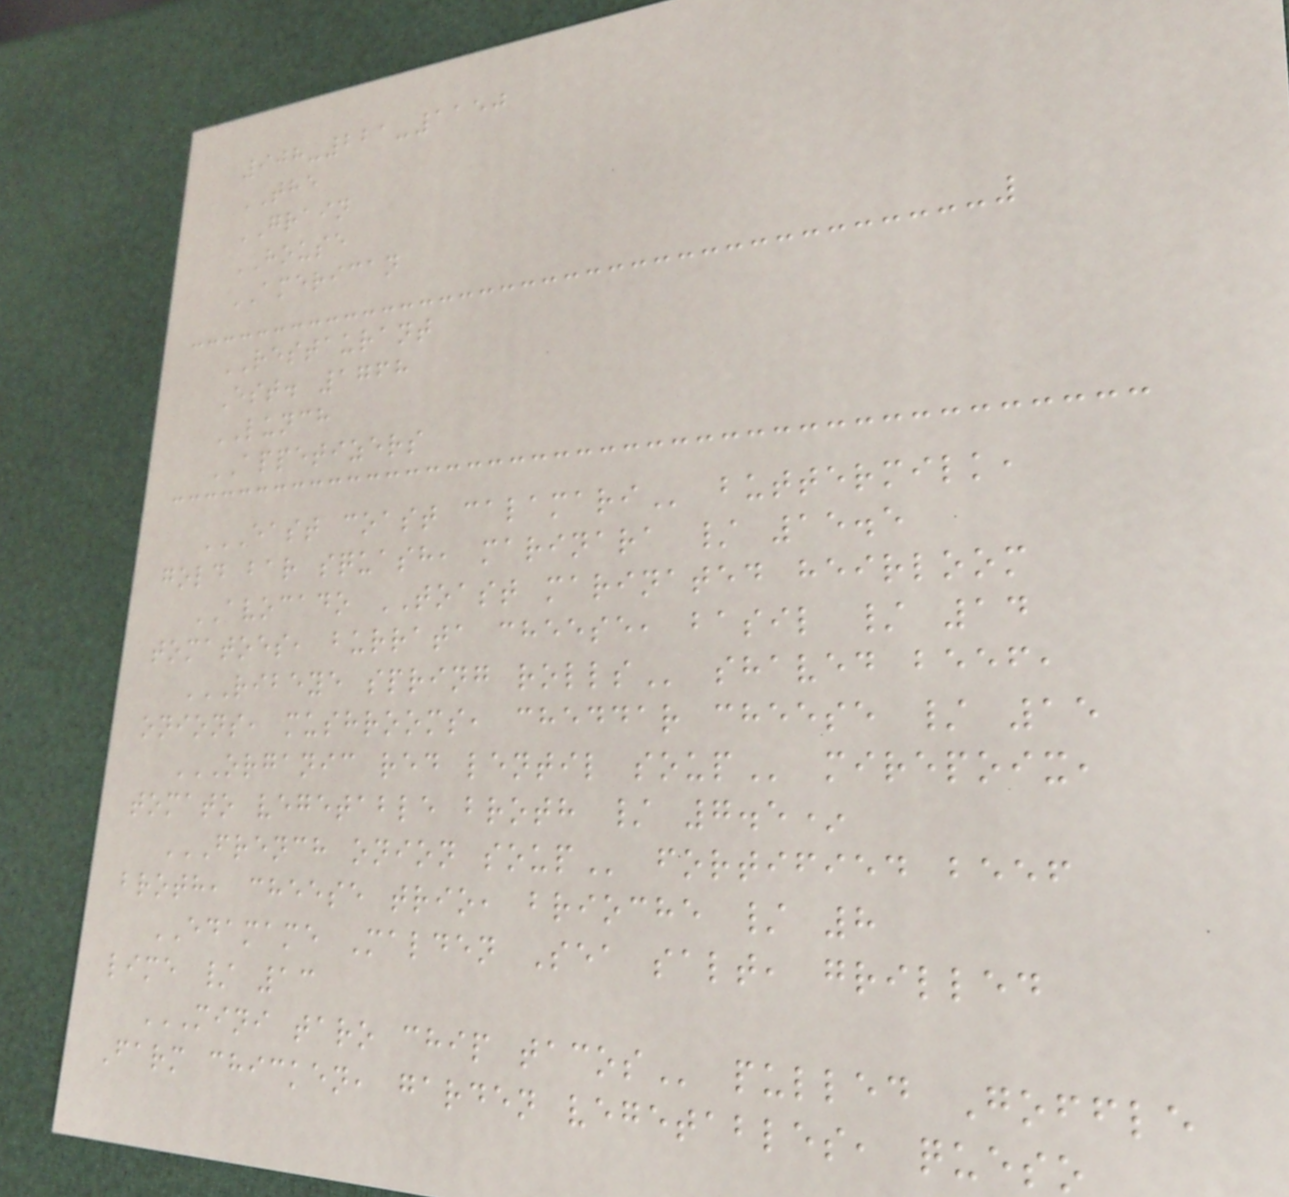908-221-1150
THE
GRAIN
HOUSE
AMERICAN
RESTAURANT
Est. 1768
LUNCH
APPETIZERS
EAST COAST CALAMARI buttermilk,
gold bar squash, marinara / 15.5
AVOCADO TOAST marinated heirloom
tomatoes, burrata cheese, basil / 14
RIBEYE SPRING ROLLS shaved beef,
onions, mushrooms, cheddar cheese / 15
ORGANIC RED LENTIL SOUP mirepoix,
tomato vegetable broth / 7.5*
FRENCH ONION SOUP fortified beef
broth, cheese trio, brioche / 8
EDAMAME Malden Sea salt, grilled
lime / 13
MINI TARO CHIP TACOS pulled Goffle
Farm chicken, garden vegetables, queso
